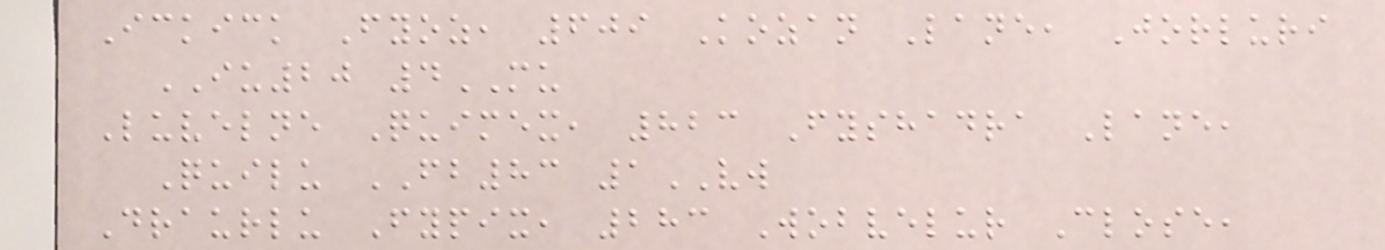Ickick Fyoz, 609 Kozan Lane, Jorluri
IU20 4MU
Luvelne Quimex, 823 Fyshadra Lane,
Quilu FB83 1VW
Draurlu Fypix, 283 Wobvelur Close,
